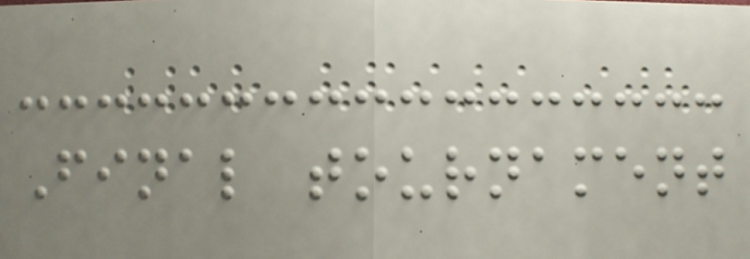Final tournament
